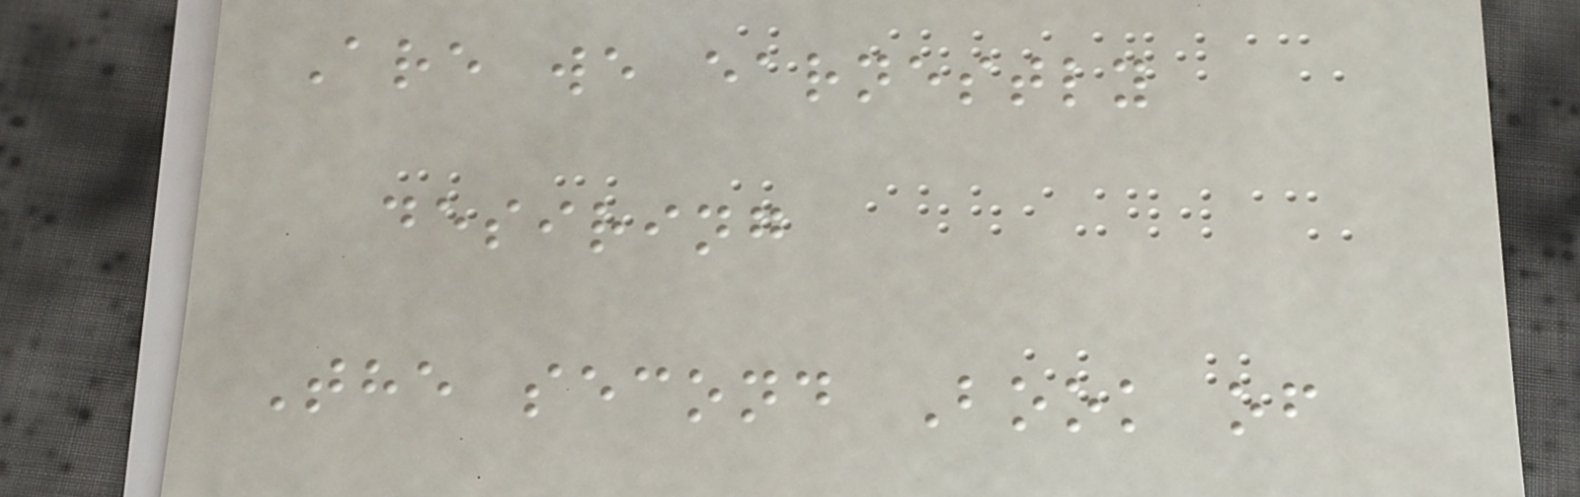Are we earnestly
desiring
The second Book of
